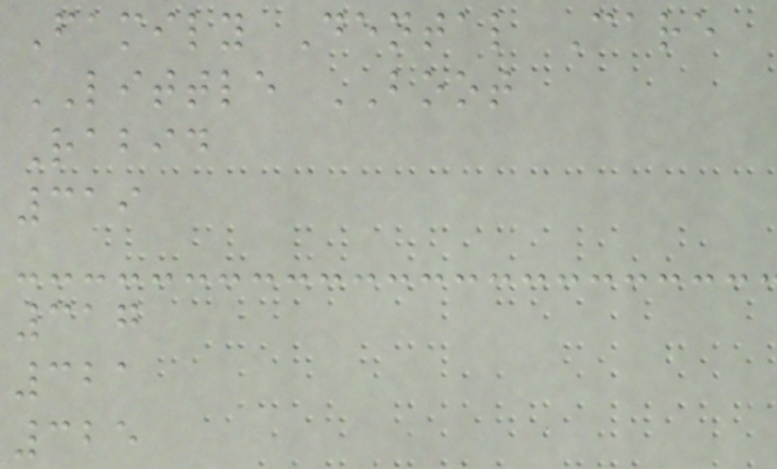Family Dental Care
LITTLE BOOT
Rabid
319
317
321
325
